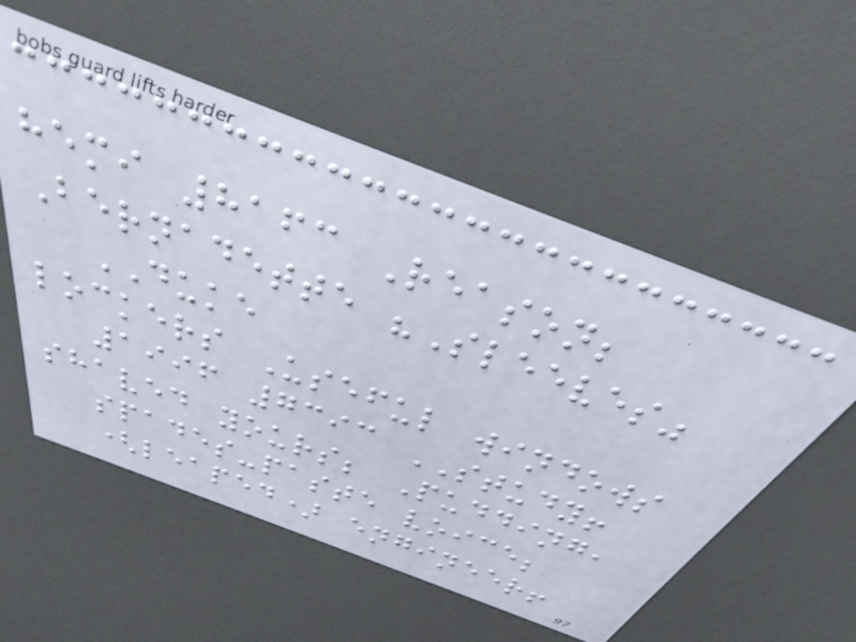hemi 8163 Reason;
Bernadette "Sleeves"
DUKE
lockers Useful windows
1996 7393 STUDY!
shaved yours; Pudding,
spades-paste voice;
(leaped) engineer!
